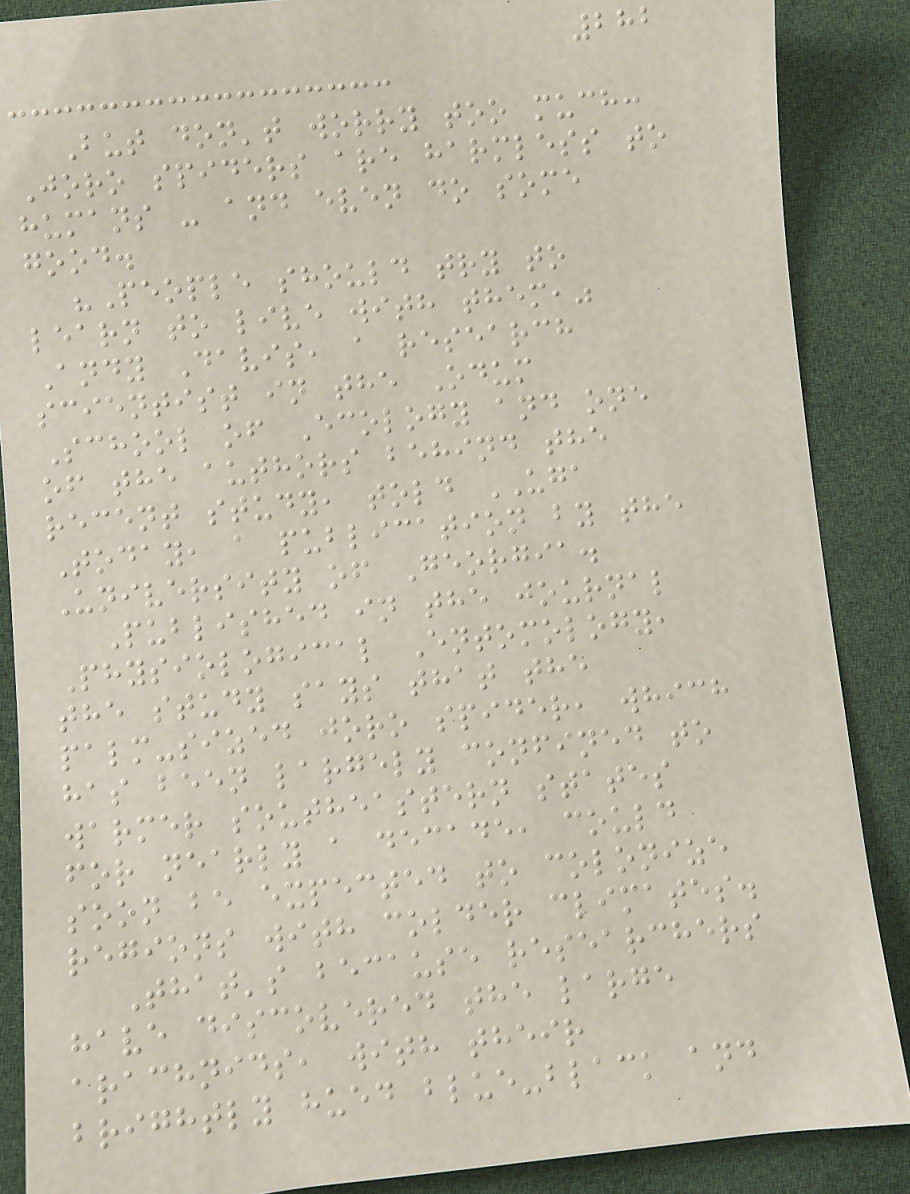282
But don't worry too much:
Joro spiders are harmless to
humans - and even do some
good.
"People should try to
learn to live with them,"
Andy Davis, a research
scientist in the Odum
School of Ecology and one
of the authors behind the
recent study, told UGA
Today, a publication by the
University of Georgia.
Published in the journal
Physiological Entomology,
the study says that the
palm-sized joro spider, which
has been largely confined to
warmer southeastern states
for nearly a decade, could
soon be expected to colonize
regions with colder climates.
That's because researchers
have discovered the large
arachnids, with their
brightly hued blue-black and
